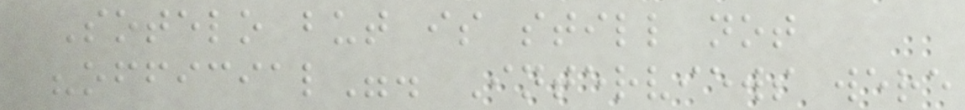Sotelo but is still not
"official". Interviews were
